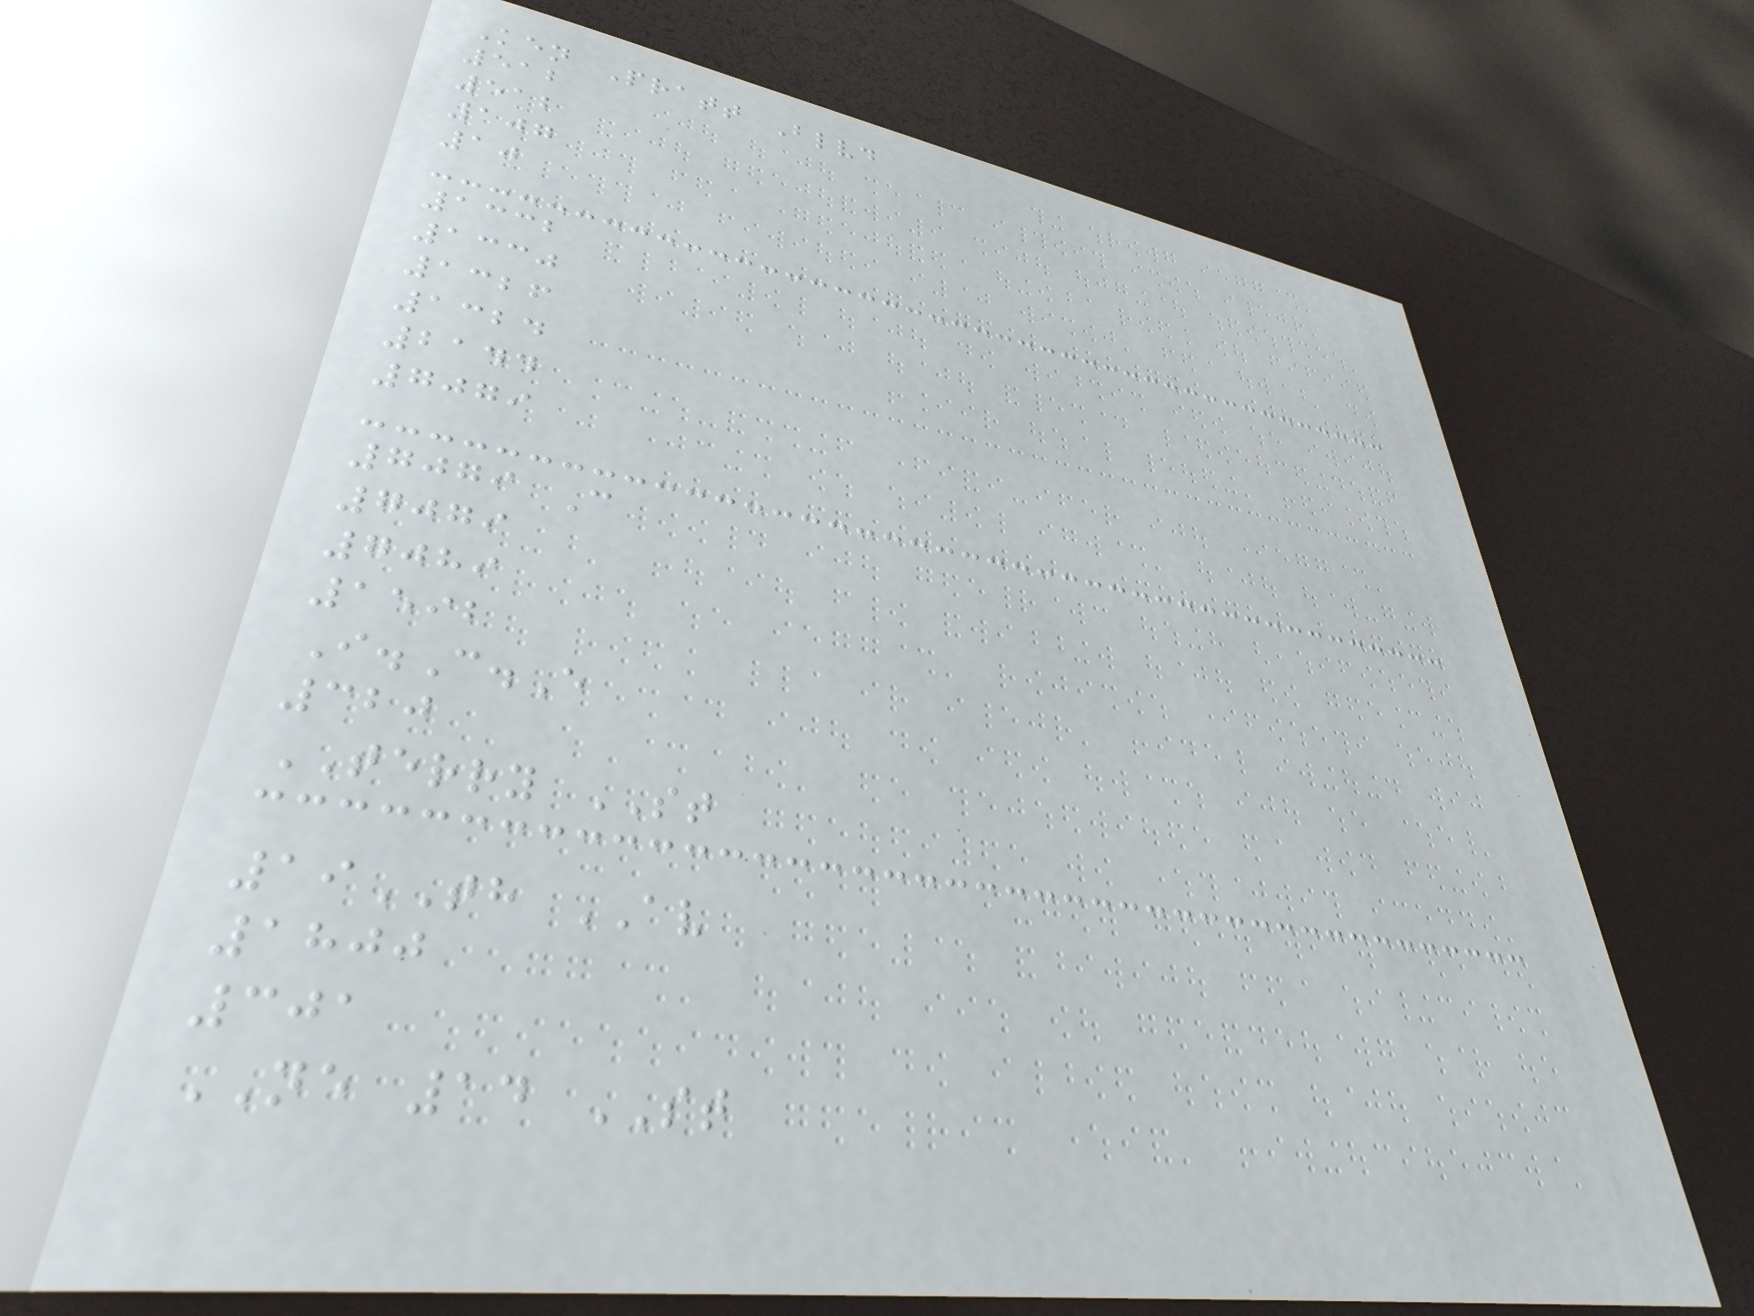Ken Pratt Blvd
512
512
107
10
1332
1330
1326
1324
2144
7079
7079 C
7079
7089
1592
I.C.E
320
TERRY ST
19TH AV
1800
301
NE 14 ST
